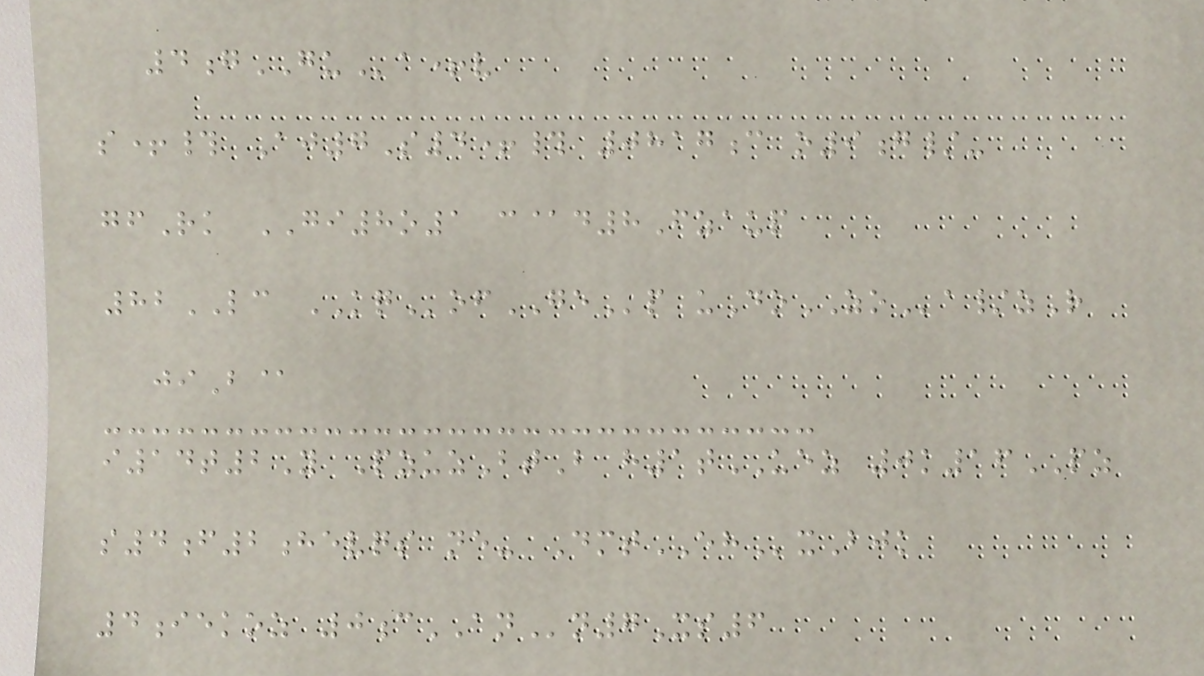4gGUa+v
s+# Aj7S4+# 0817c o9g/-
gfRk GI8o1 c@d8Fzaup
82LC KQofGEp uDoZOa/zR
jiB@
i14t2Y PzuzBtB h1tUEZ 0k16PZ
s4f2hevqs ne- DmtEHxBjk
4iekoz 0cANn7Xs6
